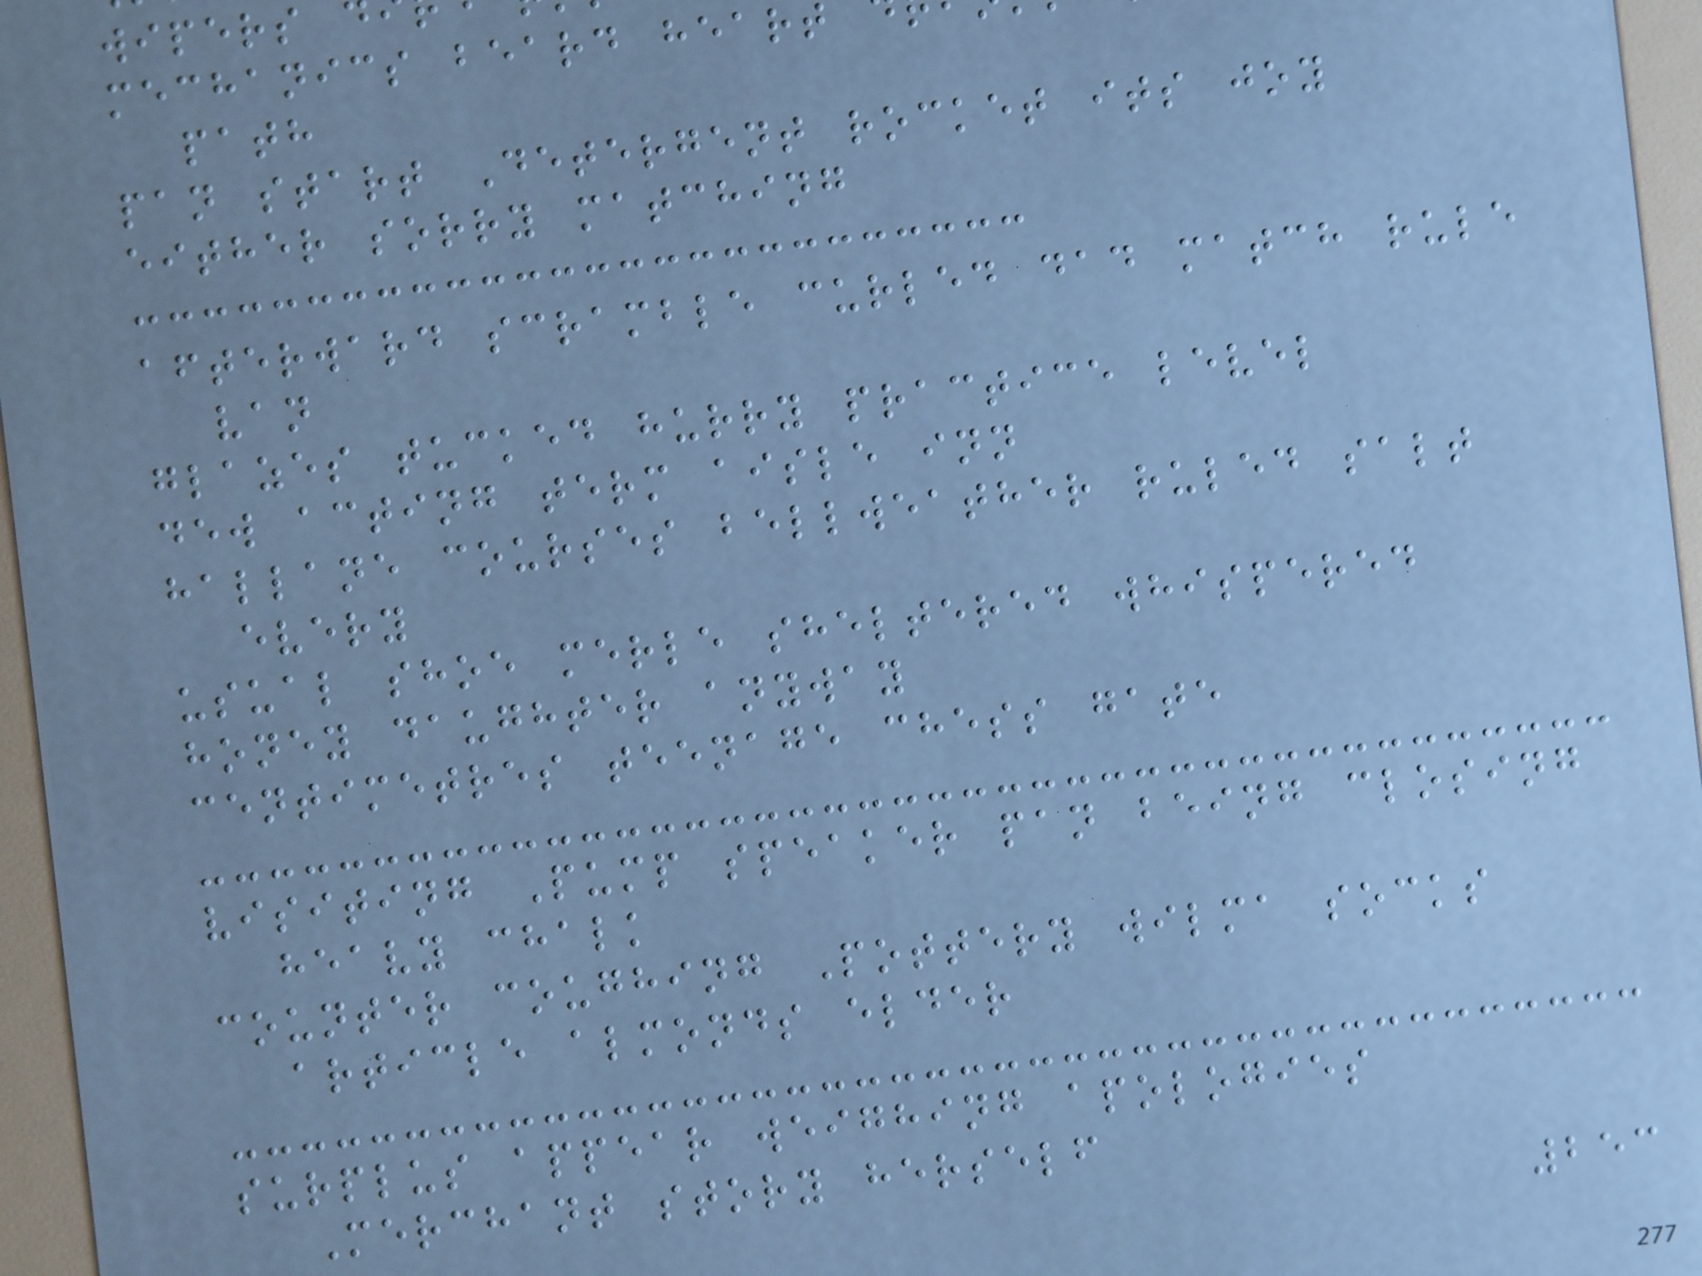mechanics beard heart
path
pan start Detergent rocket its joy
either sorry matching
afterward scramble curled dad match rule
van
glazes tucked hurry practice level
dew acting term aisle inn
hallane courses bellweather ruled salt
every
usual shoe merle sheltered whispered
honey daughter anyway
centimetres teenage chess gate
visiting Pump speaker pan being closing
heavy chalk
counter coughing Pottery wilma socks
article almonds elder
surplus appear weighing apologies
Merchant story herself
253
